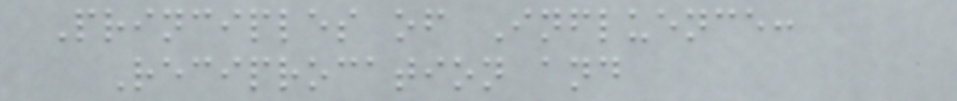Principles of Influence:
Reciprocation and
